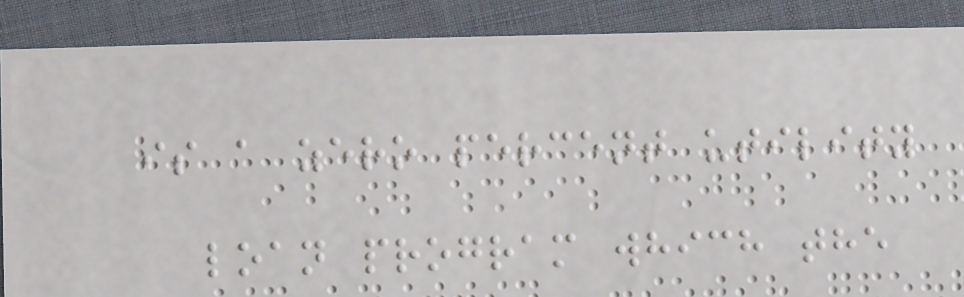is a zero percent utility
loan program which the
